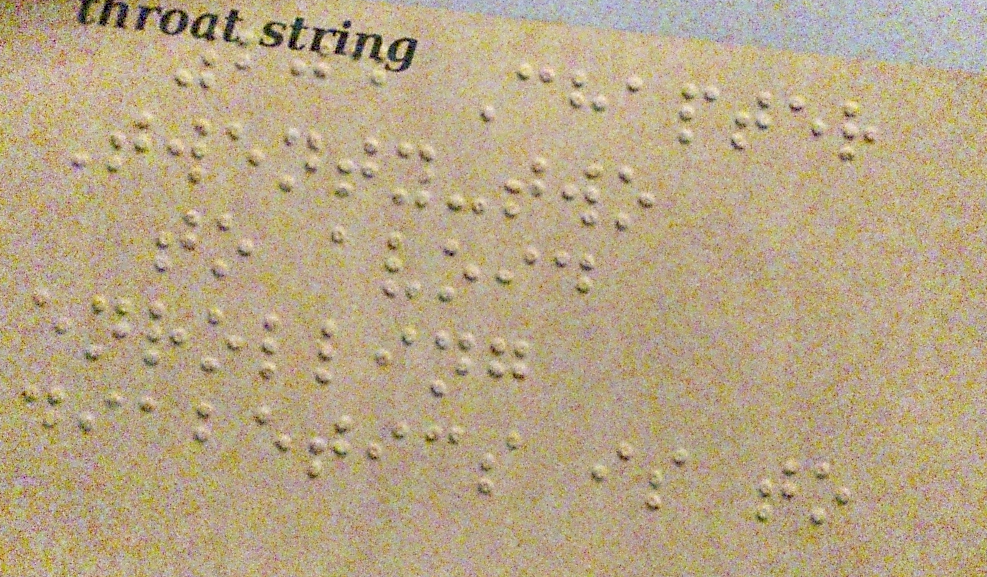204 Chapter
Twenty-two
to avoid
enrolling
diabetics is to
